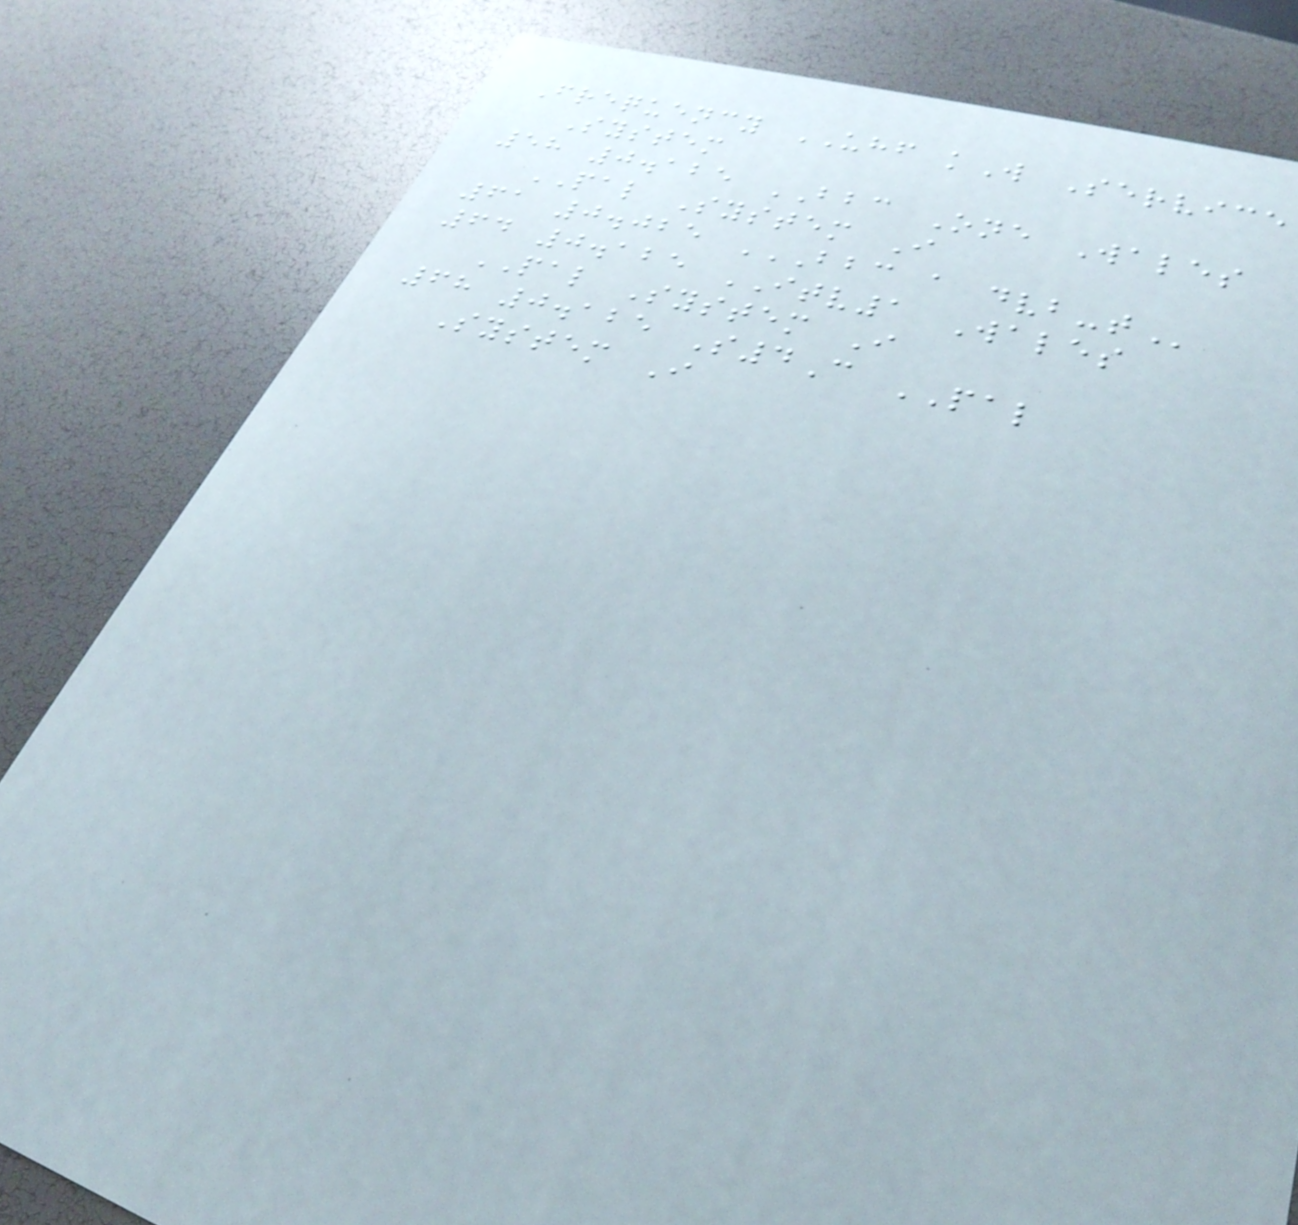Frequency UHF kW Service
System
58 0.125 BBC One Wales
PAL System I
61 0.025 BBC A DVB-T
64 0.125 ITV1 Wales
PAL System I
68 0.125 S4C PAL
System I
